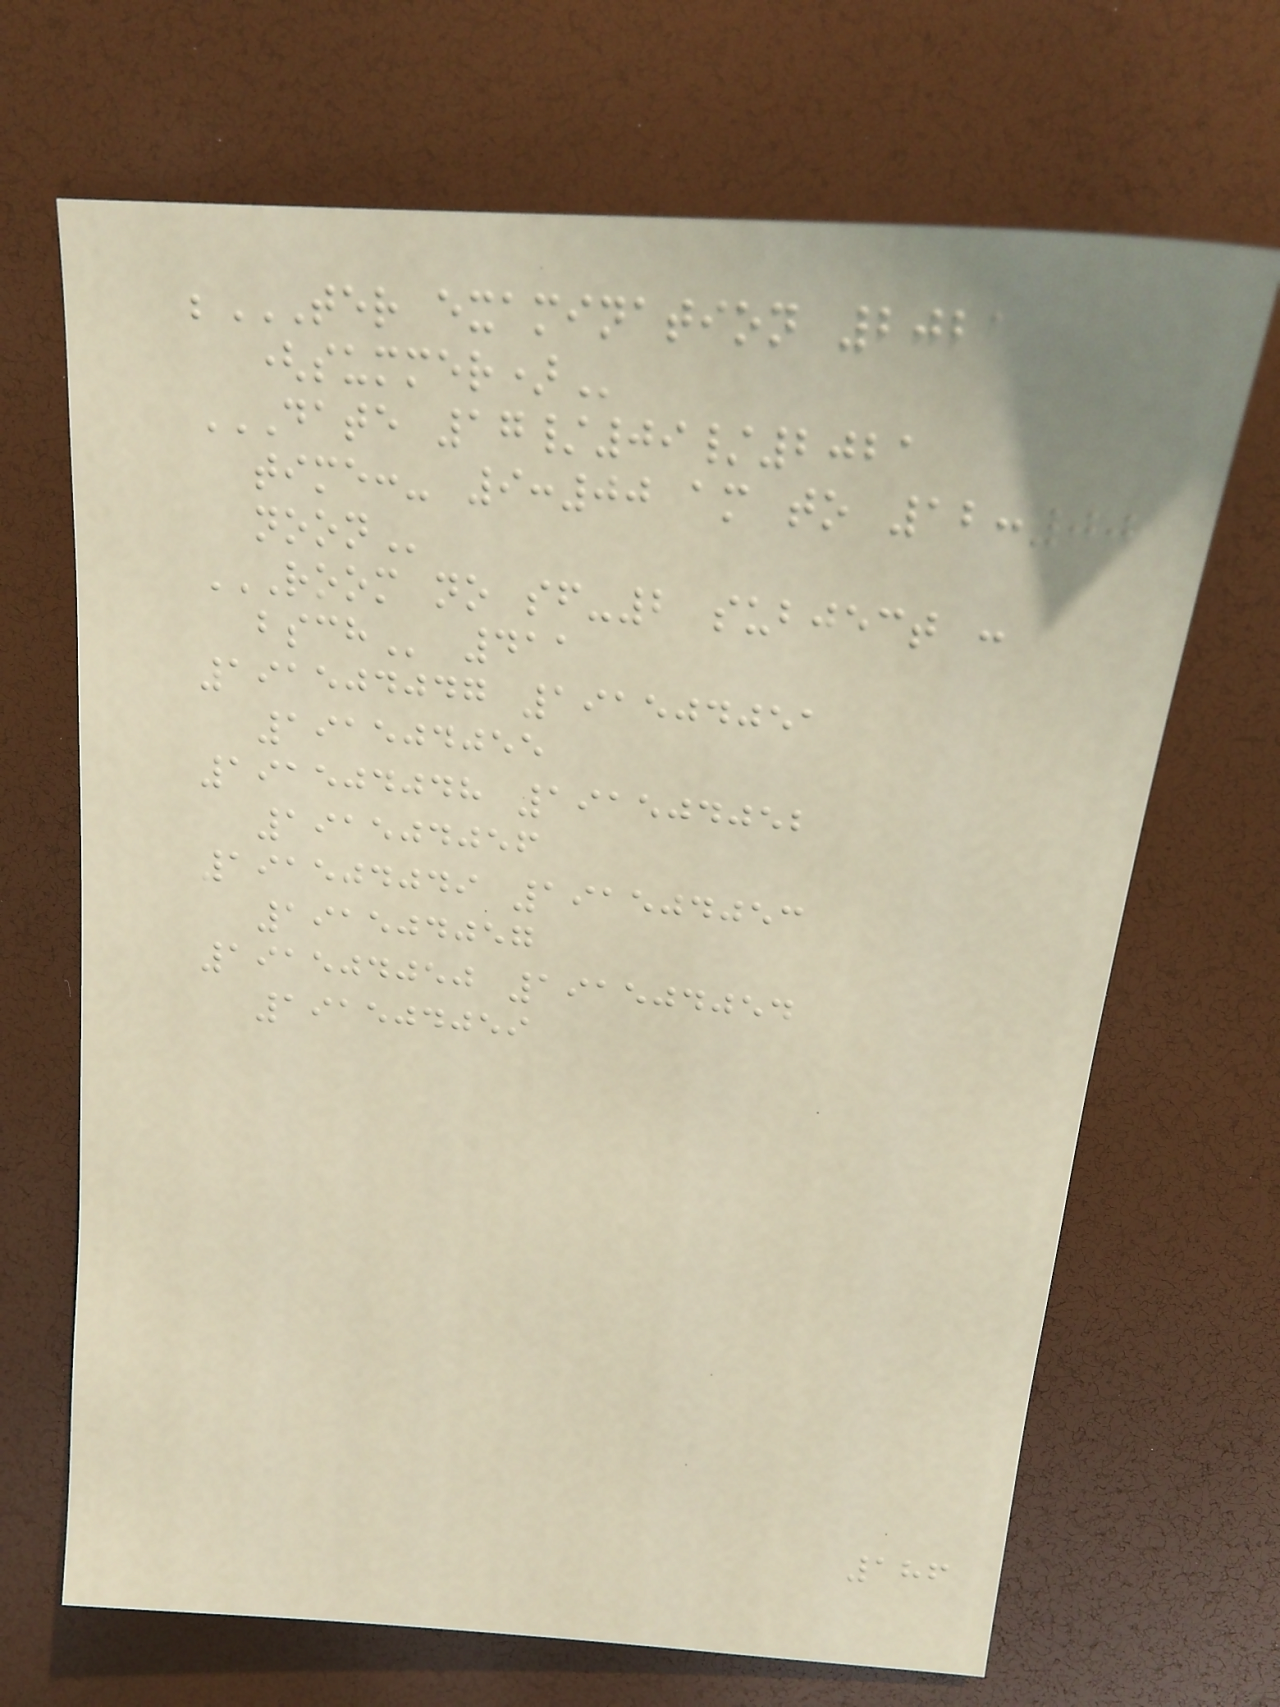;TER EXAMINATION 2021
(SUMMER)
DATE 17/09/2021
TIME:- 9:00 AM TO 12:00
NOON
ROOM NO SF-2 SUBJECT :
BSCH 411
191504047 191504051
191504055
191504048 191504052
191504056
191504049 191504053
191504057
191504050 191504054
191504059
186
